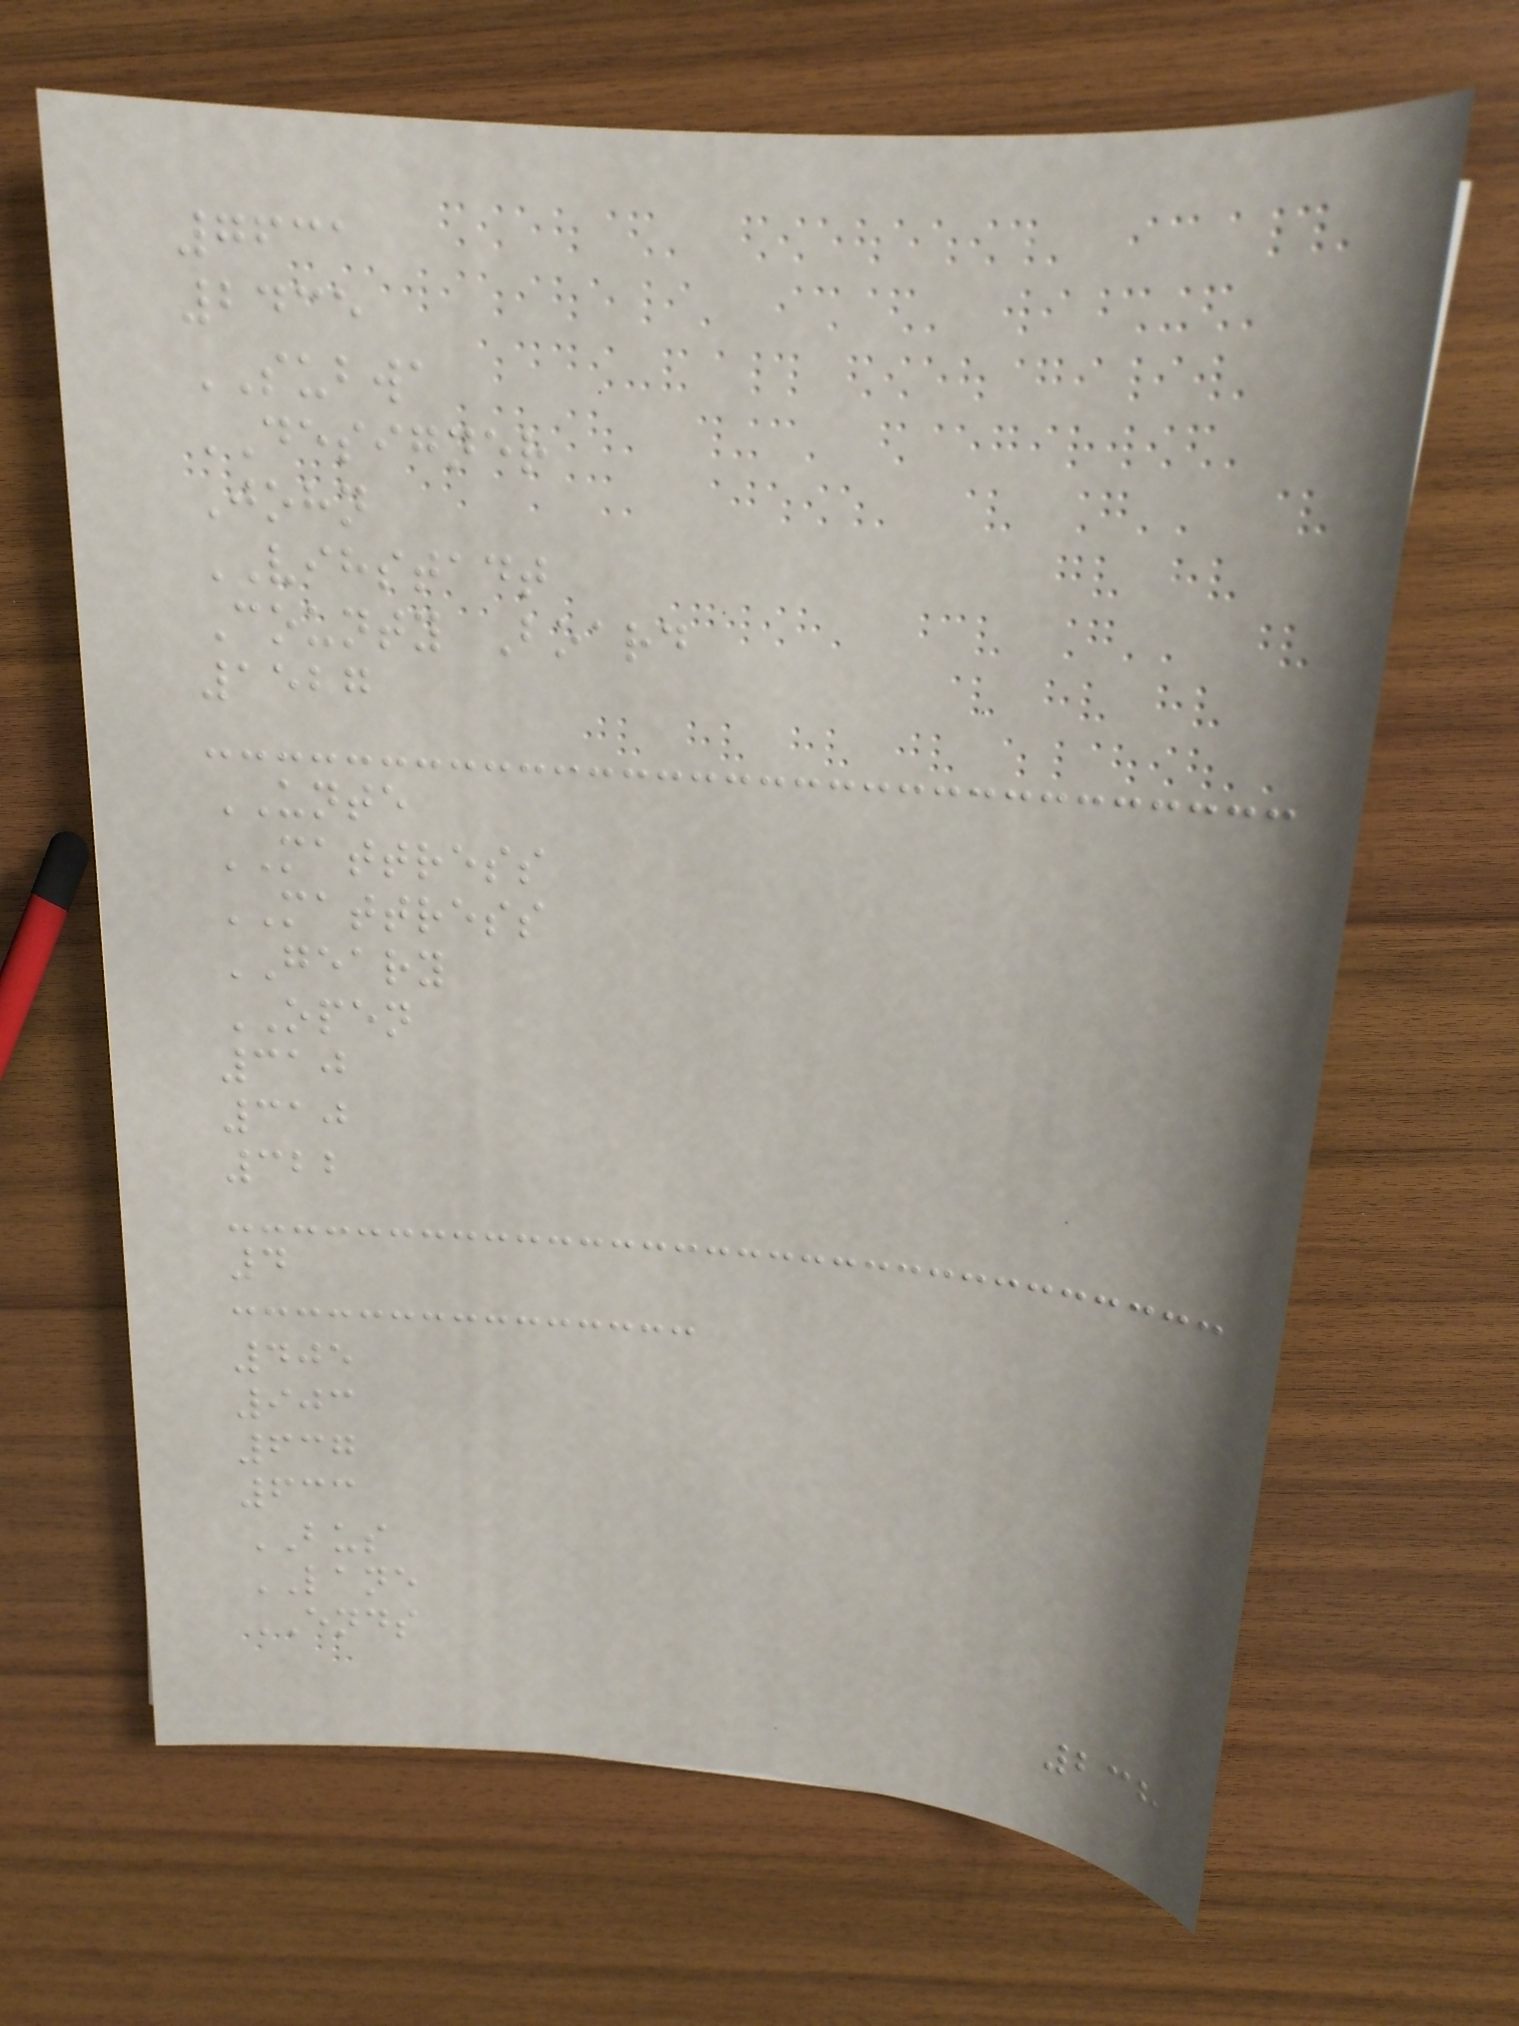7631
2435
SUBWA
DESIGNER
John
VIHSTADT
County Board
1527
UNTE
MATTRESS
MATTRESS
GEARY
OPEN
310
310
322
4
405
903
637
633
BUS
LANE
ENDS
238
